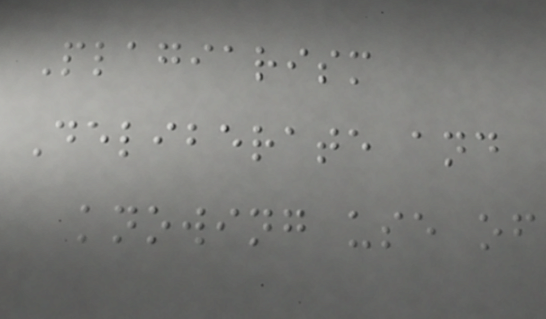Plagiarism
Deliberate and
knowing use of
